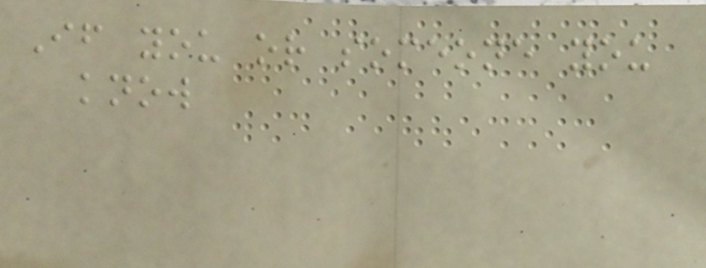If you or someone you
know
